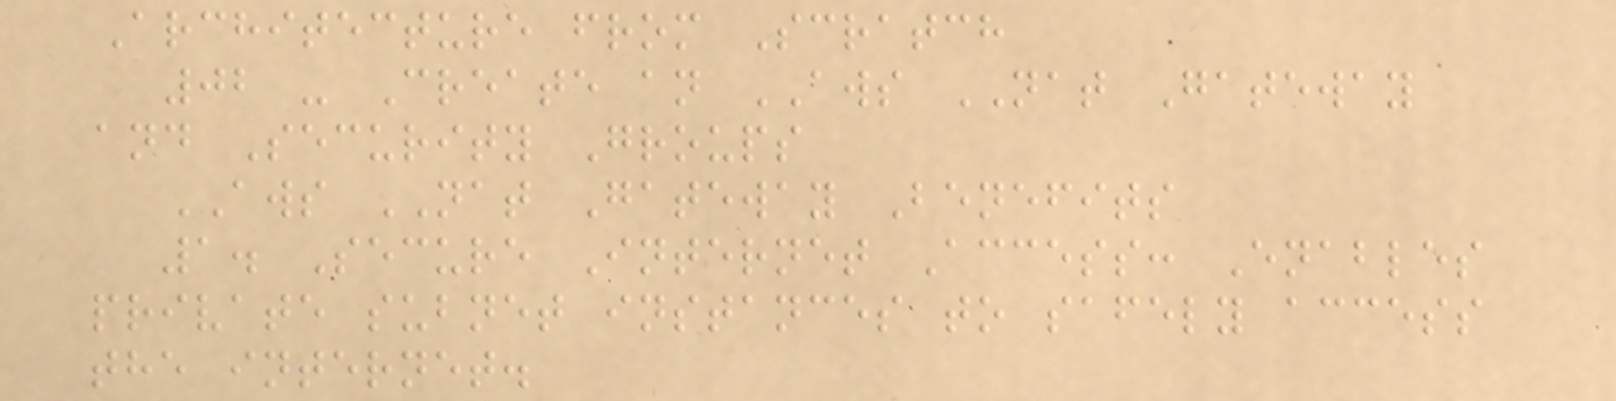Architecture from Scratch
02 - Create an AWS NAT Gateway
and Security Groups
AWS NAT Gateway Benefits
1. Secure Internet Access: Enables
private subnet instances to safely access
the internet.
